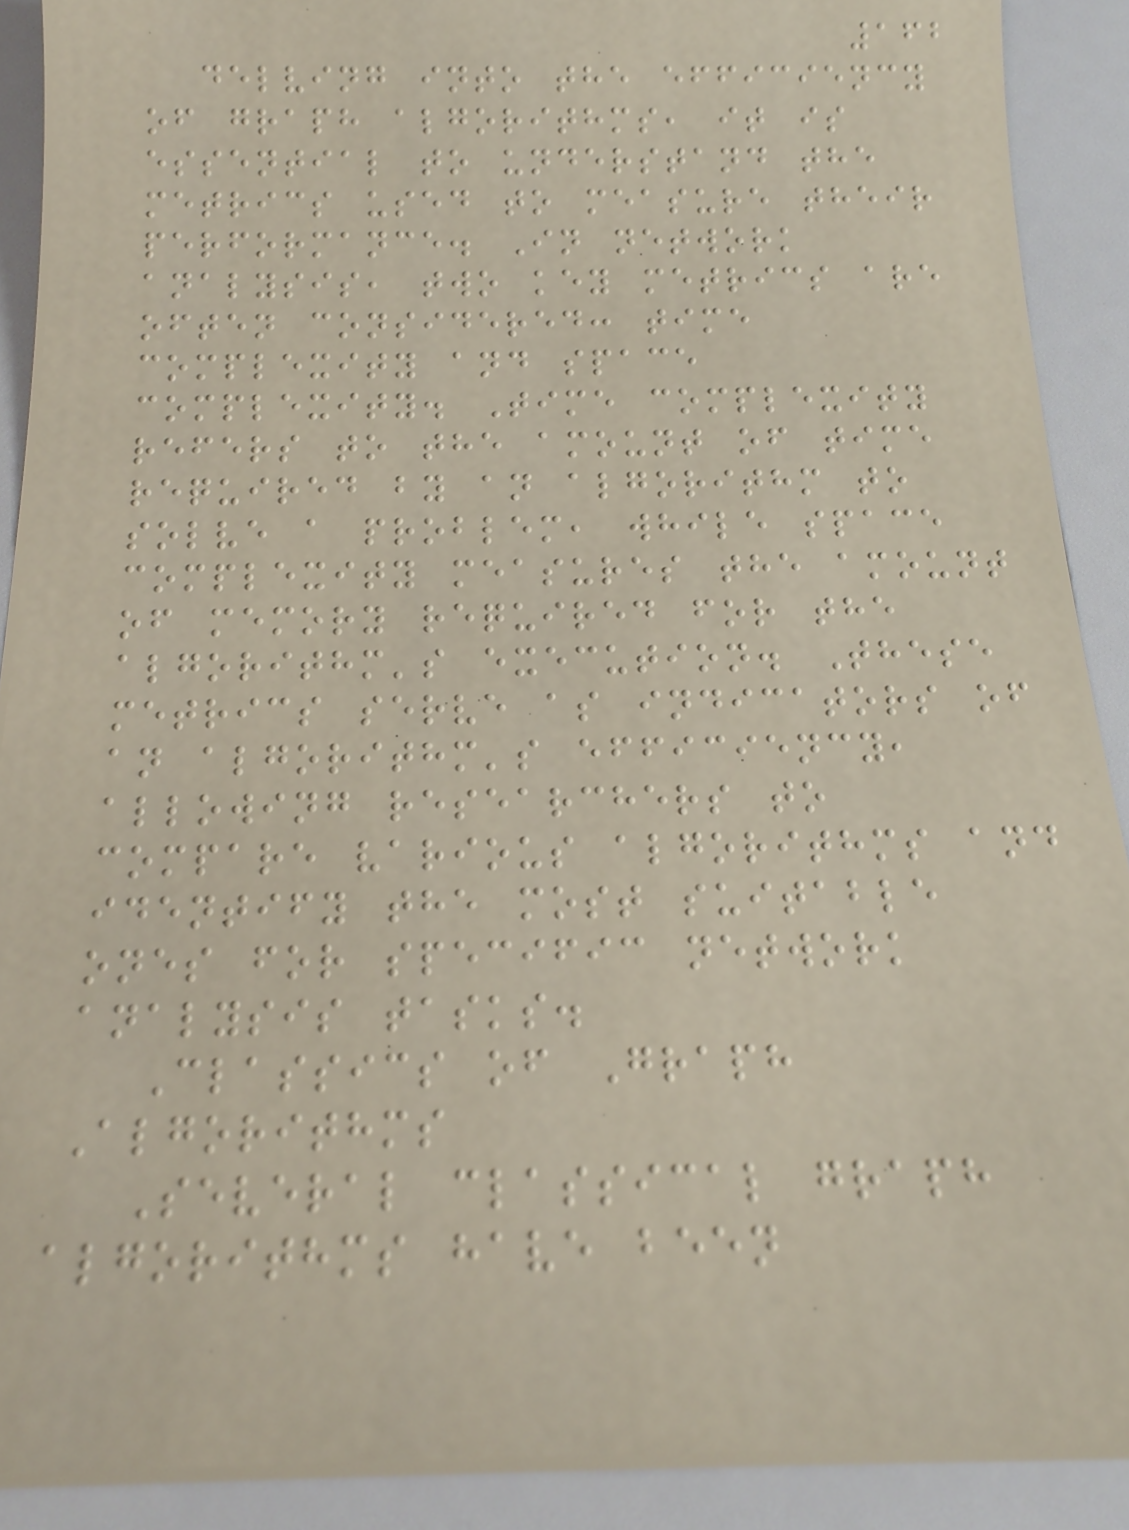162
delving into the efficiency
of graph algorithms, it is
essential to understand the
metrics used to measure their
performance. In network
analysis, two key metrics are
often considered: time
complexity and space
complexity. Time complexity
refers to the amount of time
required by an algorithm to
solve a problem, while space
complexity measures the amount
of memory required for the
algorithm's execution. These
metrics serve as indicators of
an algorithm's efficiency,
allowing researchers to
compare various algorithms and
identify the most suitable
ones for specific network
analysis tasks.
Classics of Graph
Algorithms
Several classical graph
algorithms have been
